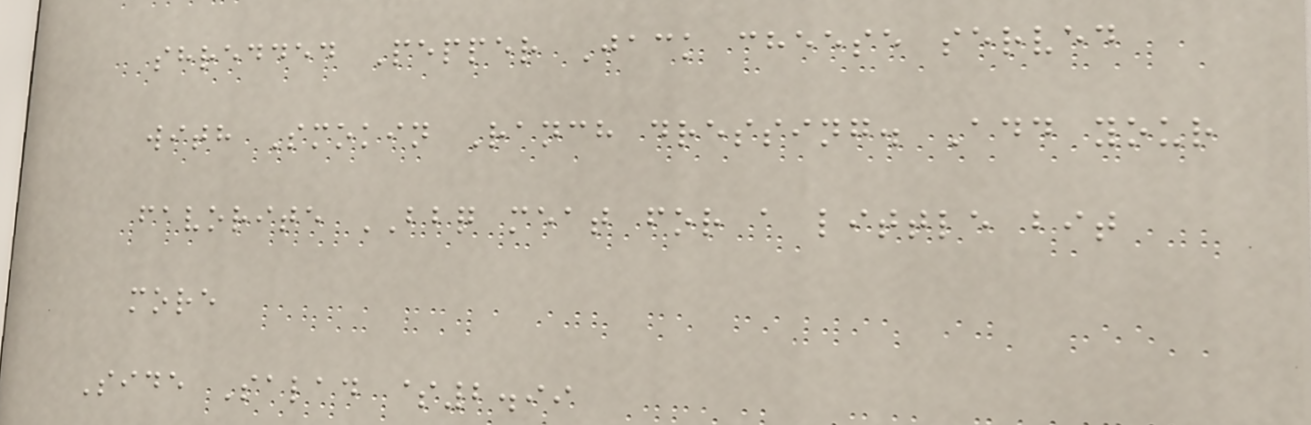shredded Pepper Jack cheese served
with Smokin Ranch dressing. Add your
favorite BBQ meat for a little bit
more
Side Salad $2.99
